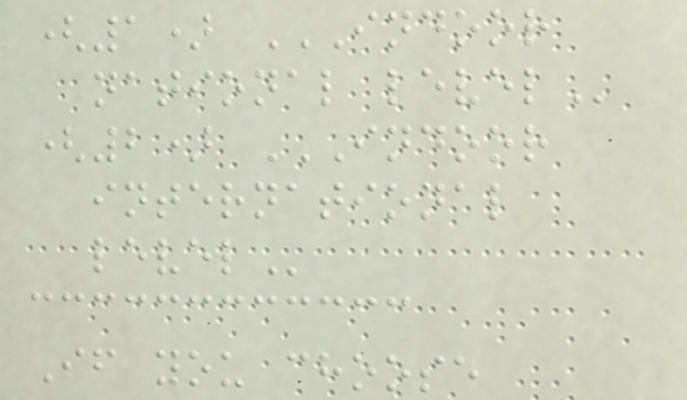(1) INDOOR
NATIONAL LEVEL
(2) INDOOR
INTERNATIONAL
LEVEL
If you choose
